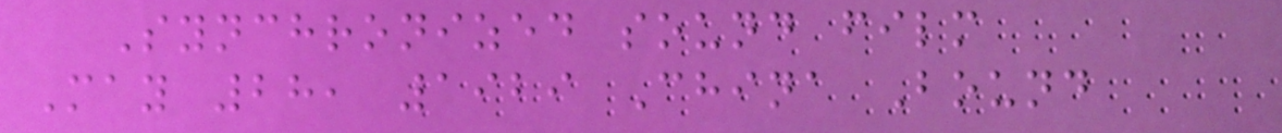Synchronized sound film
May 28, 1929 China Bound
